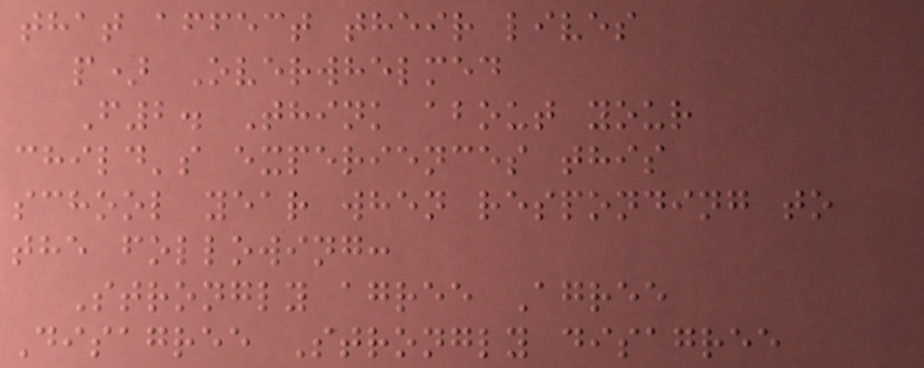that affect their lives
p) Overwhelmed
F2. Think about your
child's experiences this
school year when responding to
the following:
Strongly agree Agree
Disagree Strongly disagree
